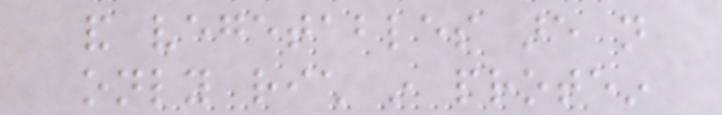and vegetables are not
only rich in protein
